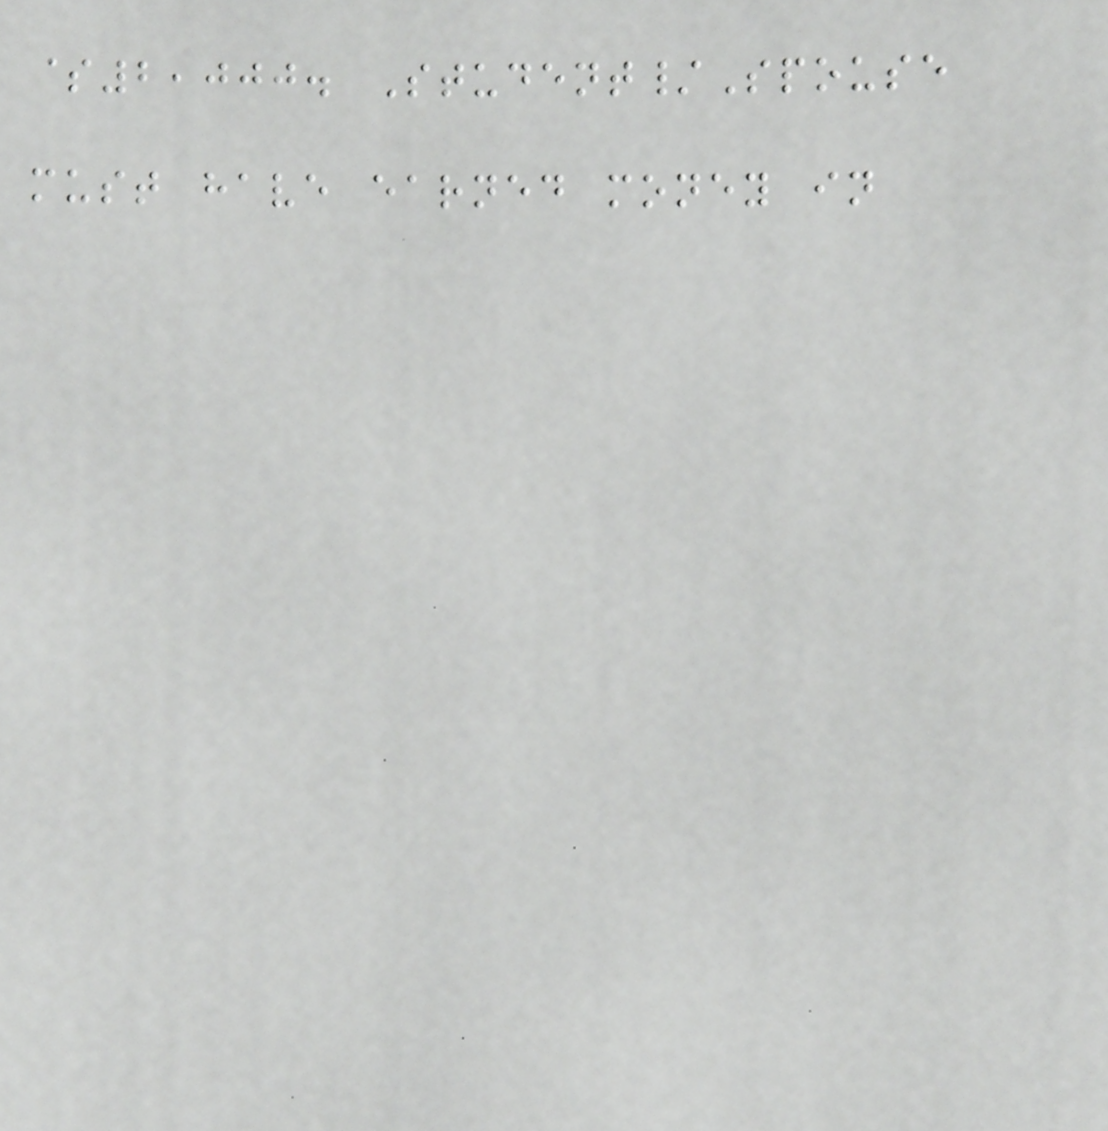$2,000. Student/Spouse
must have earned money in
